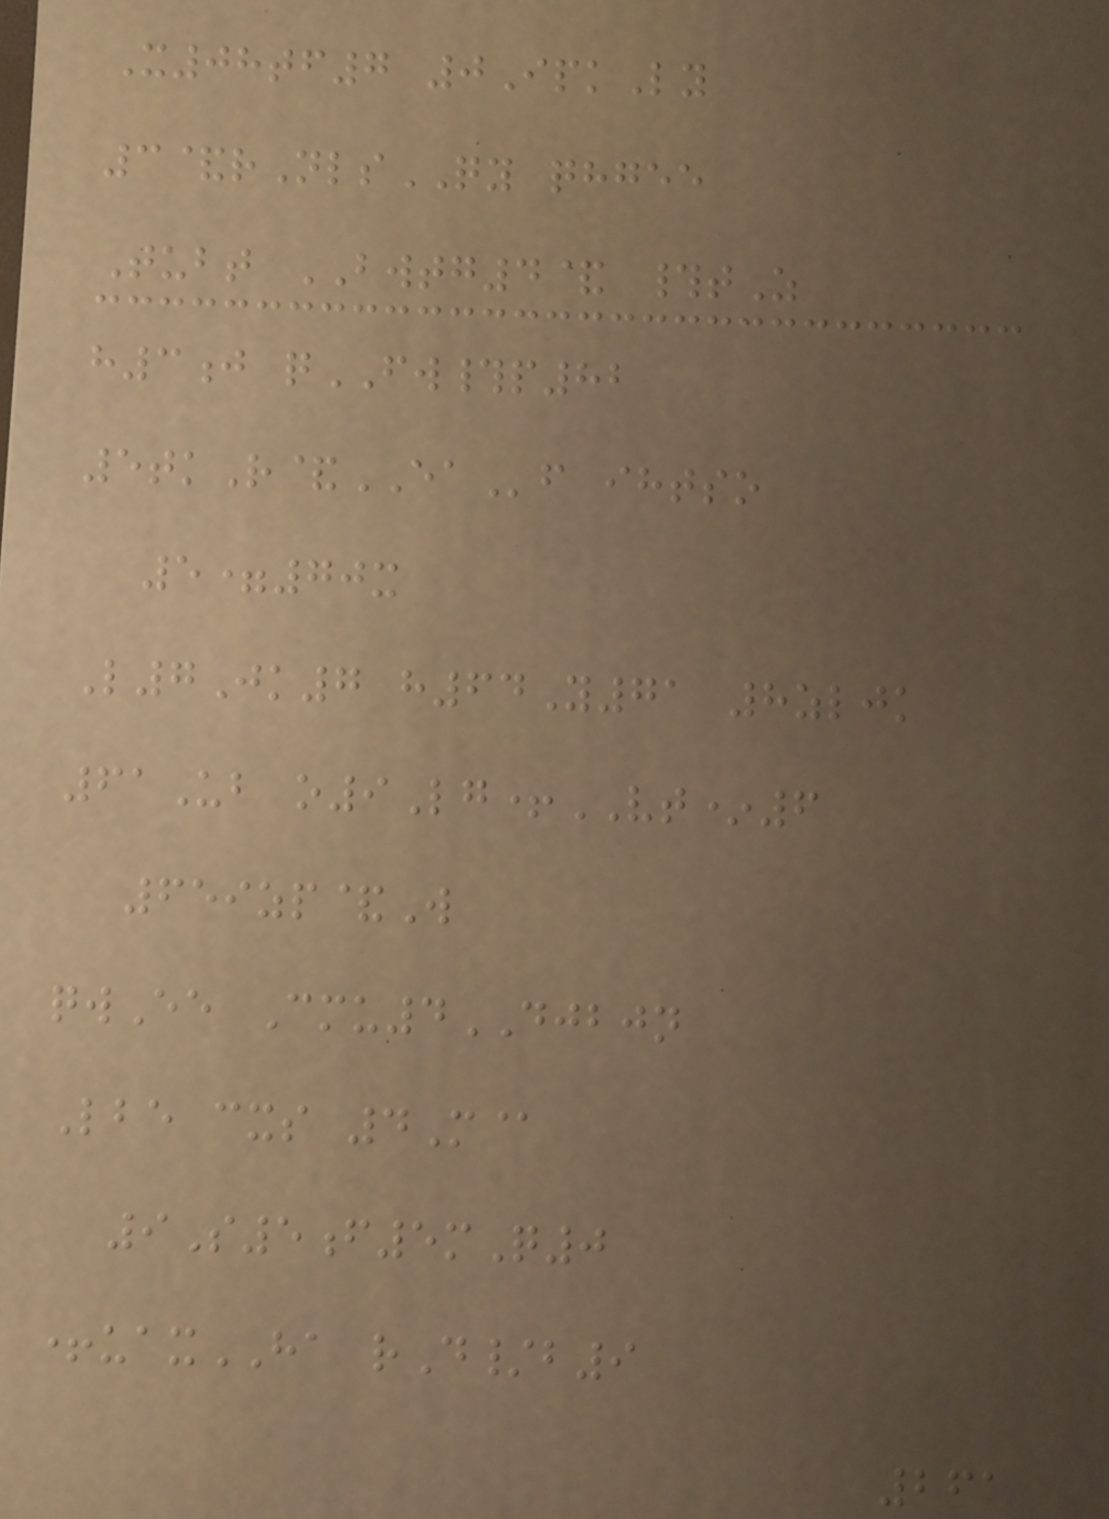X08tf7 0IpkLy
3&rNlsQY qhgee
Tubt BWTG4& #tZ
h3j qFW#p82
5tkR&EAf ihtso
5=70x
L7Jk7 h64Y71 8zljk
61Ub o9Lg+VT*6
659zp&W
qwEe Cmu4DJBJN
Lbe cxs 4M@
9S5f5mQ0
+uaxHA rD/b9
261
